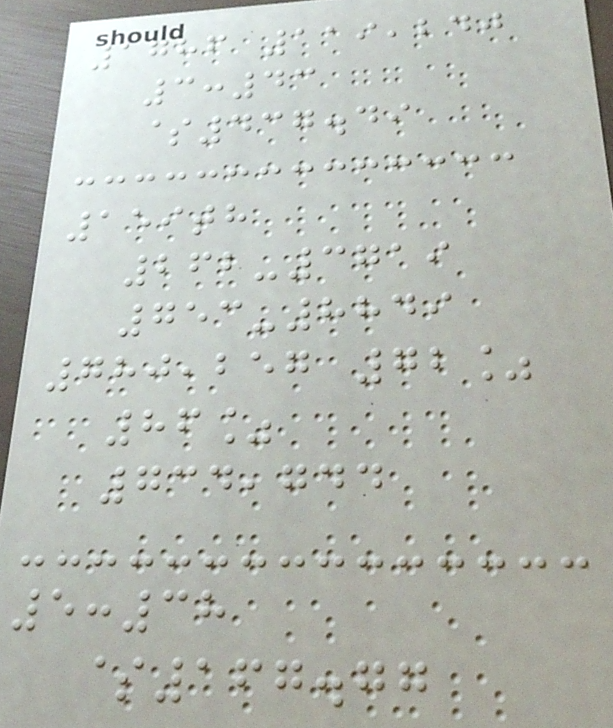1786 119,240
3:43
$437.49
159th
262-3719
753-8849
780,257 72%
86%
734,744
5:38
$167.77
